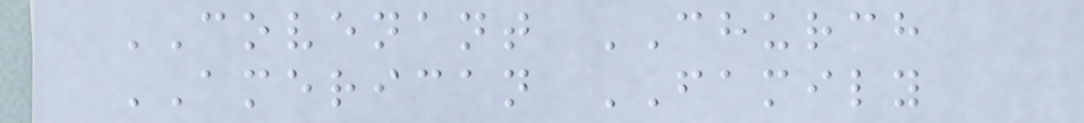COVENANT CHURCH
AMERICAN FAMILY
